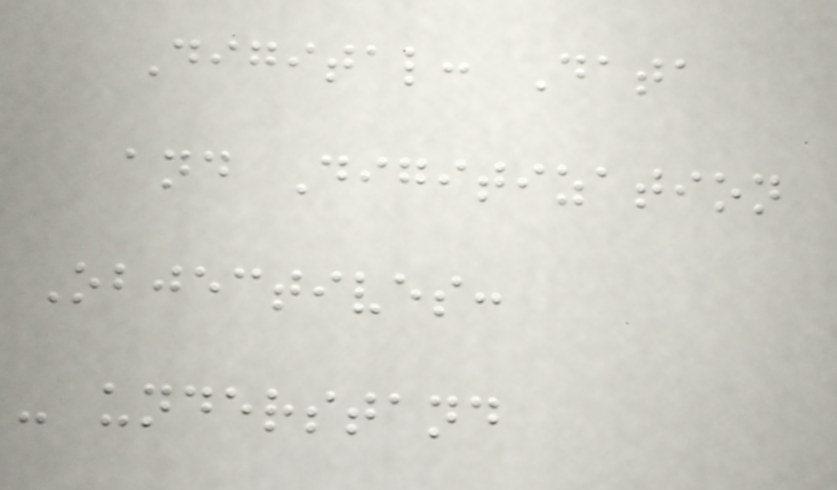Digital: Data
and Digitization
Objectives:
- understand
